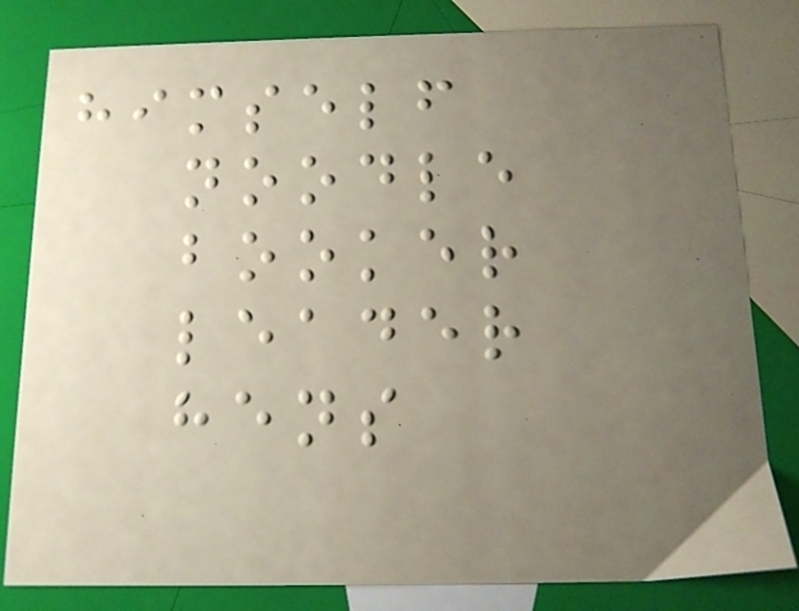himself
noodle
booker
leader
hens
